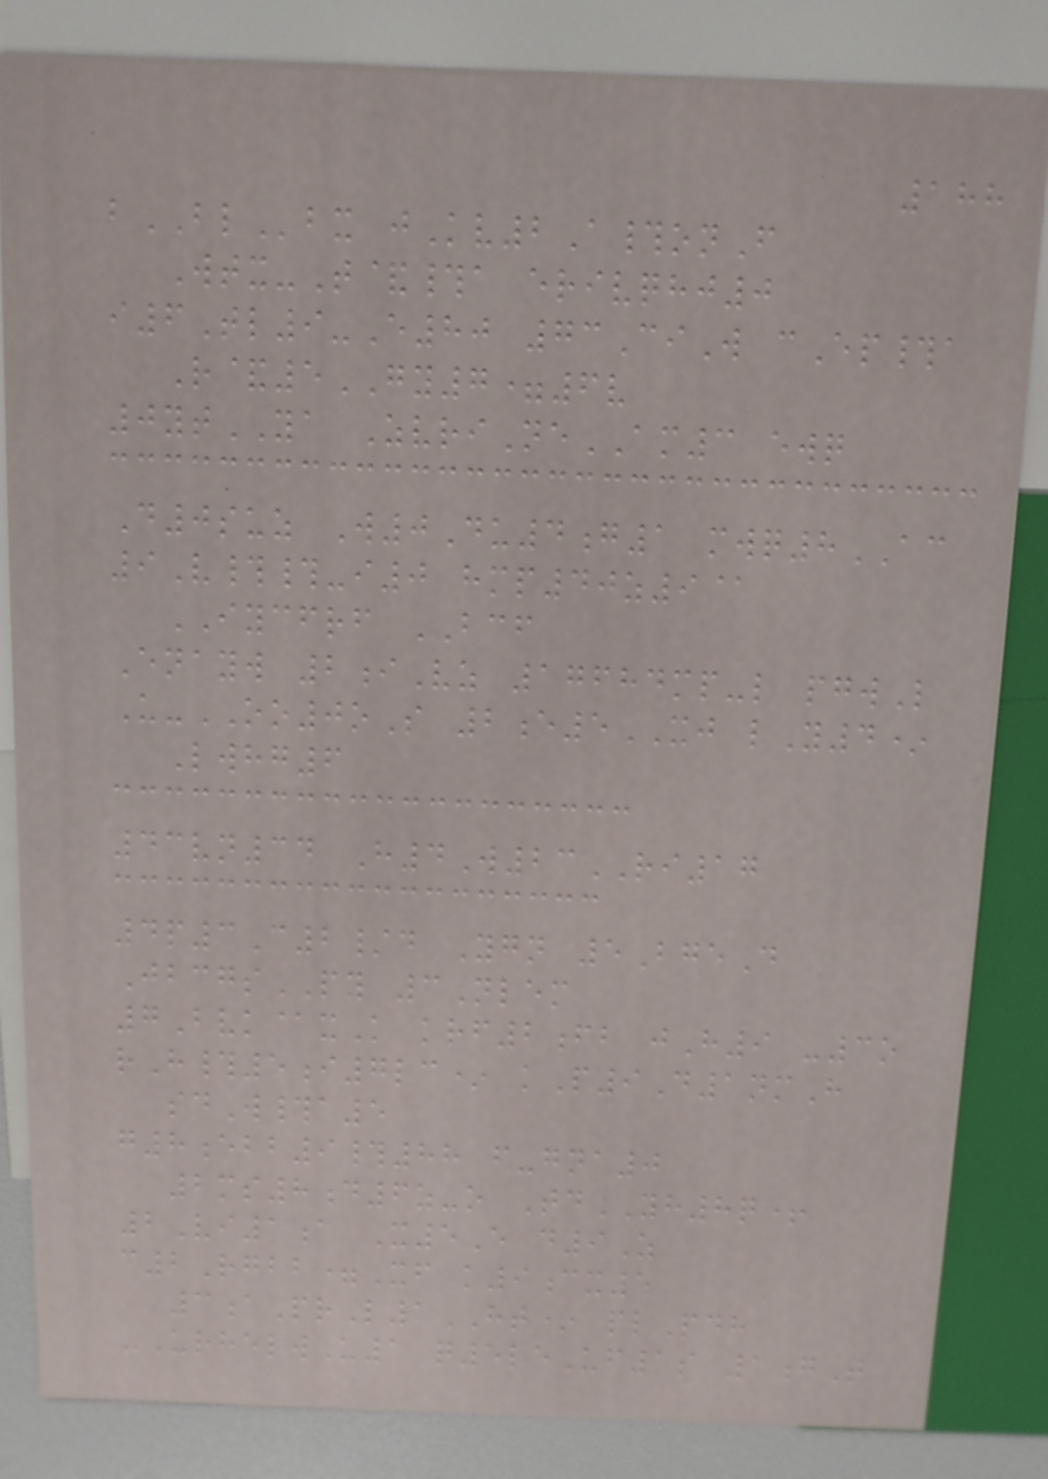188
bBLbx jKv2A#onF
Wtx-T&#a erivqhj0
i6Tl9-E80 73CiW cEp#a
R&5GY7=6v
0ytYA ZvriNeAM3 ewq
D0suz W0Du4g1 mwq8AC
9V##-i0 hmp40z9@
IYCFRF BCF
Enayw 2iVz 17684mp-l pgwL
U-OO0oS 2e5XJ lY4*
Lwhg6
43vn34 H4W23RI17
4p3C2/d Ygn 5BgeD
JbcgsPY 3Nlem
7Bvk@xK krf2fb jH9 -3o
rH#5i7lc* kP9D1nmH
sdW#a5
g8ebb9#88 f-gna0
2ms8d6z-o TdYH8q+
2Vi1a X5E d9Z
c2Rgbb=Xf k9cx5
3aPrL1HT* plPdh
-UrhelwU1 q5leUf1s 1gT
